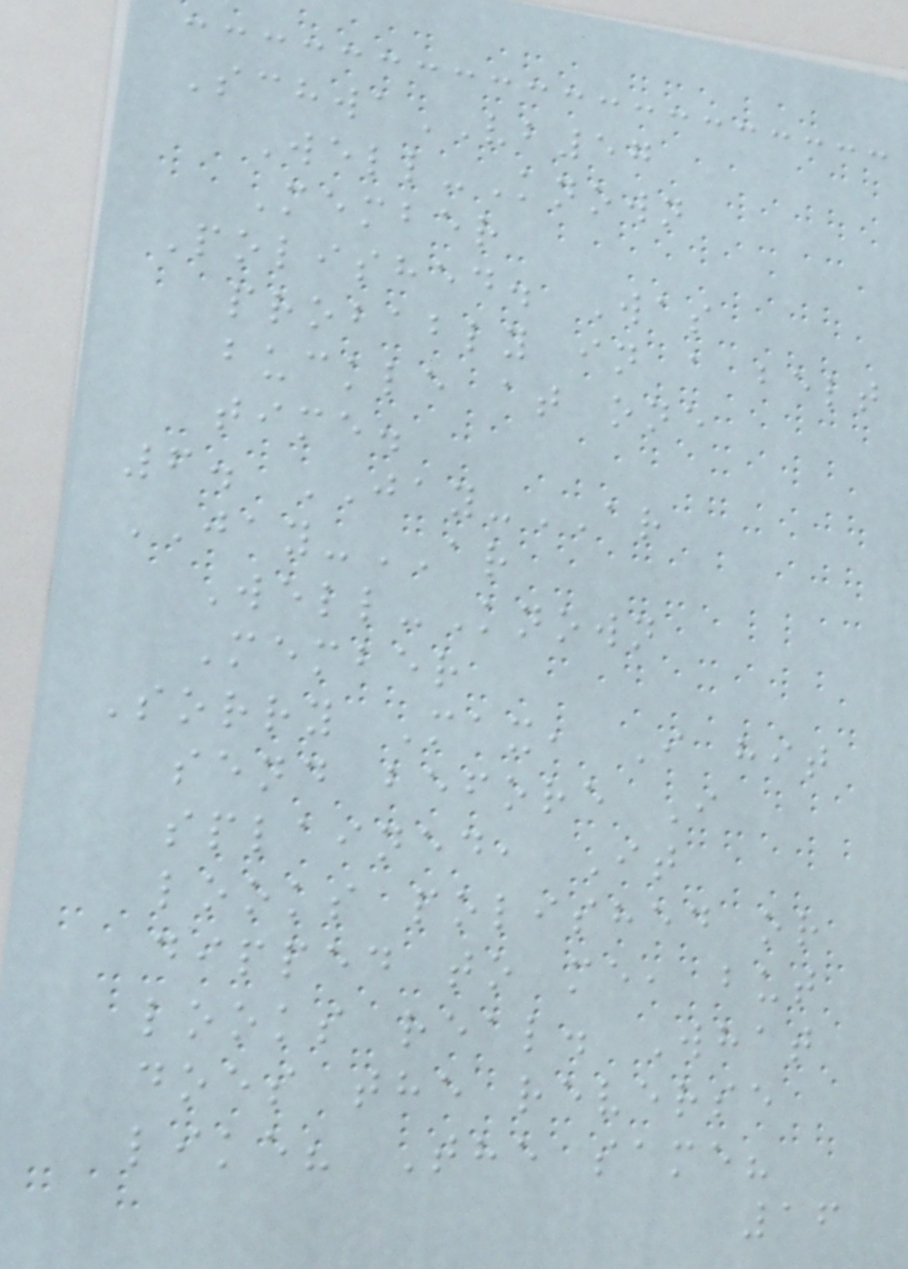SchwaVB57
Well-Known
Member
Polished. Was
probably in a belt
buckle at one
time.
6. JAY-AR
JAY-AR
Well-Known
Member
Sorry Max, I hit
send before I
splained, It
looks polished or
dipped to me, but
looks real. What
does the reverse
like? The same?
16
